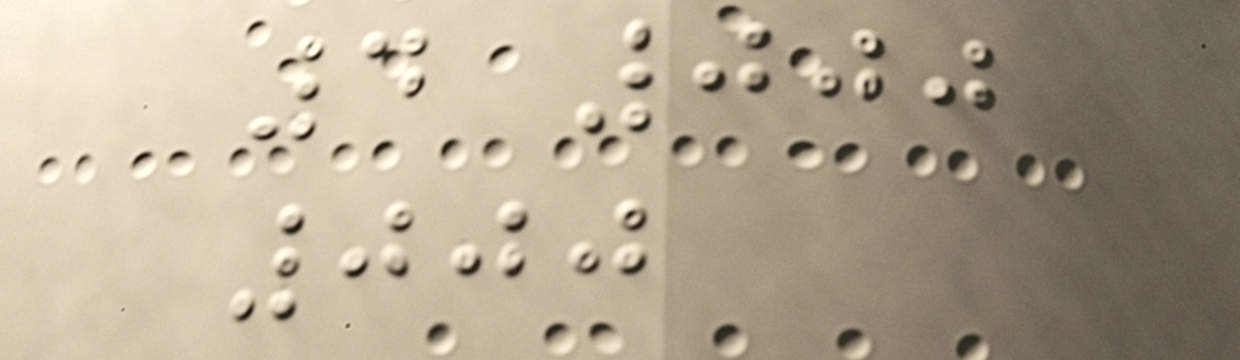4 000
000
